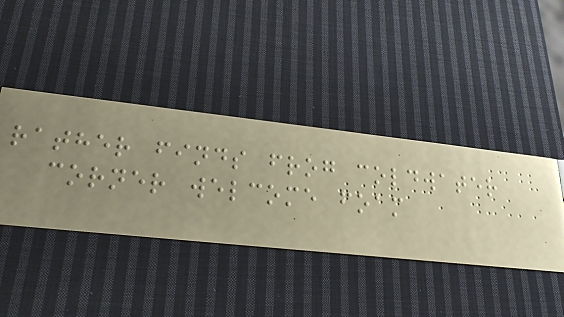rather finds frog coldwater
corner welcome foam
